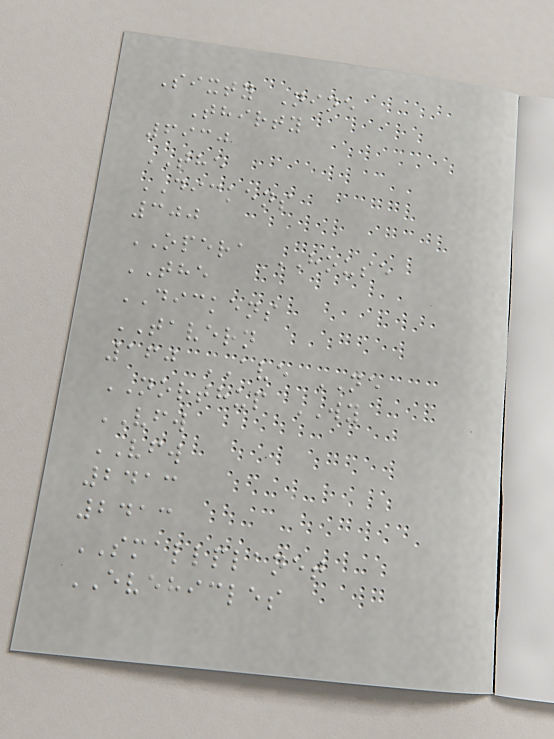Sixty Nine
Thirty
6930
THE
DICKENS
300
OPERA HOUSE
THE
DICKENS
TAVERN
160 AVE NE
NORTHUP WY
VFW
VFW
2413
2413
SMALLPLANET
EVEHICLES
